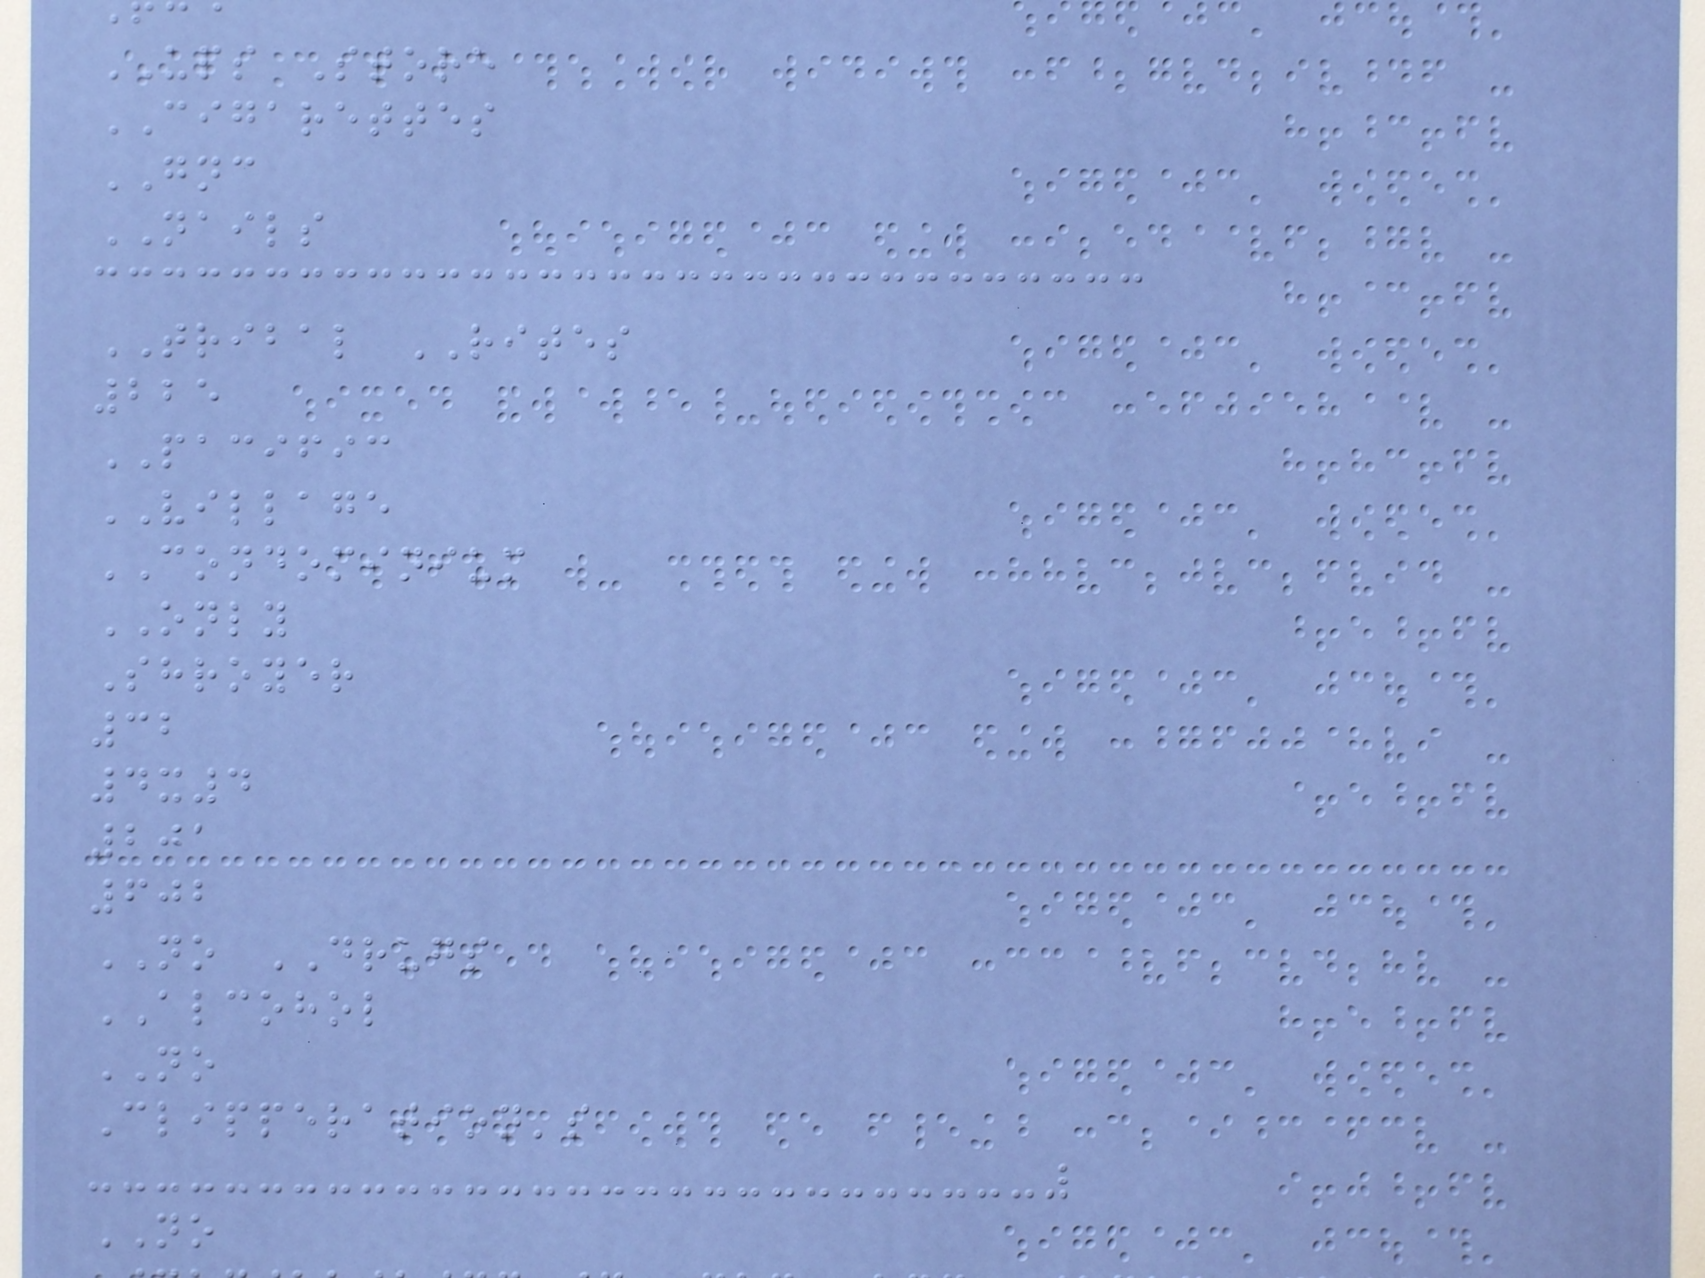UPS Store
CIGARETTES
GNC
NAILS
TRIBAL RITES
225
PACIFIC
VILLAGE
CONDOMINIUM
ONLY
Shroyer
32
4x4
201
602
NO DRUGS
ALCOHOL
NO
Clipperation's
NO
